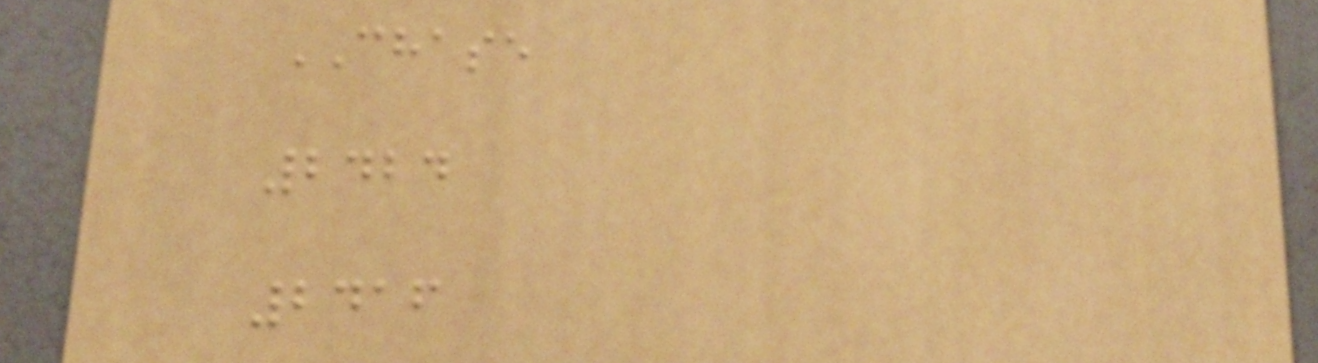CHASE
2424
2416
